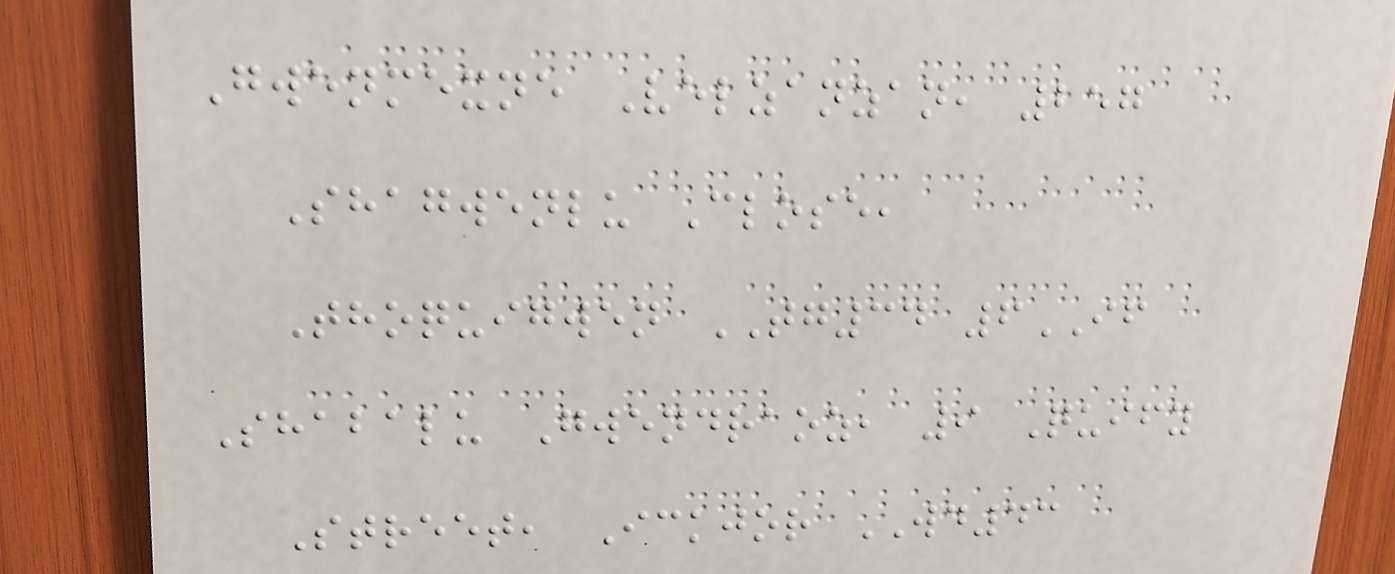Gwenmexne Velzanzan, 257
Shagwenlu Close,
Thoquigwen TG34 6IF
Shabalu Gwendraoz, 9 Quify
Street, Ickjor WD43
